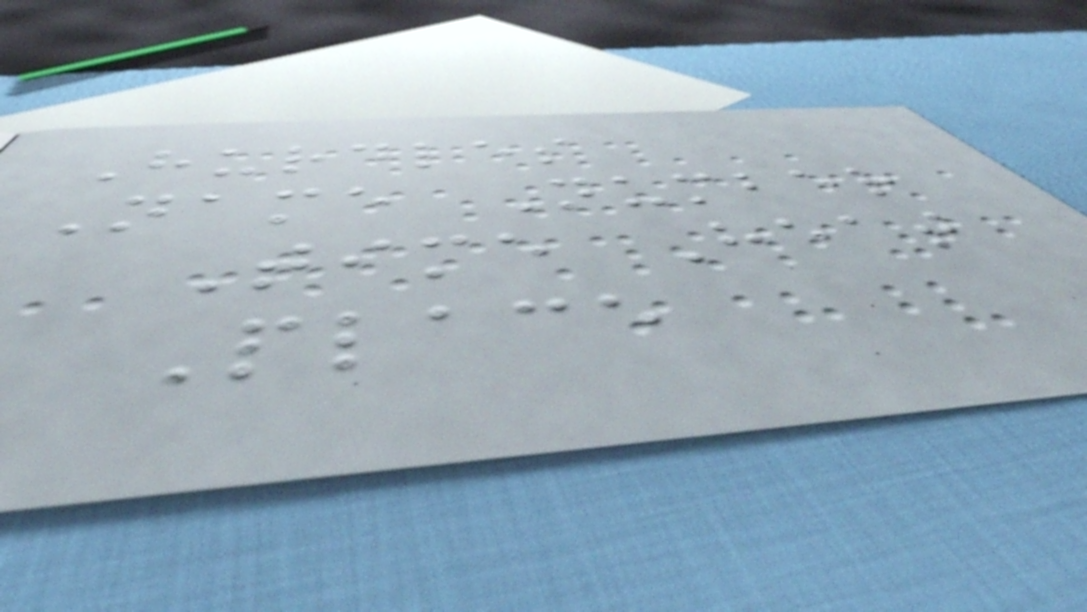Hurdles
Name Number
Time Heat
Place
